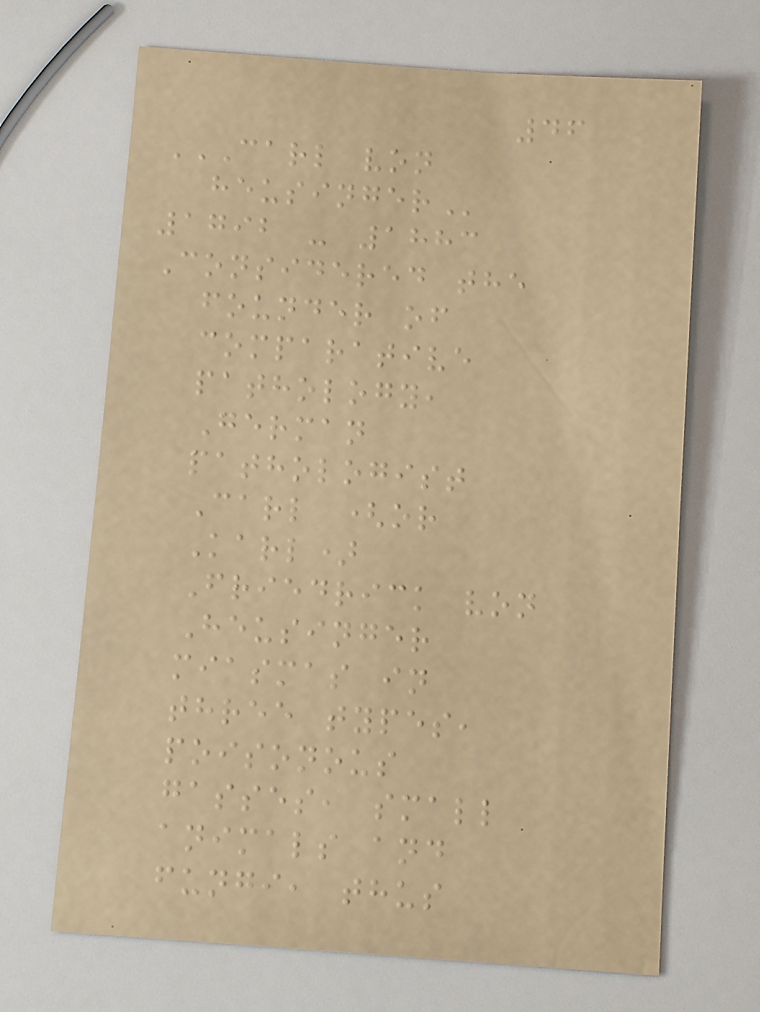46
CARL VON
HEUSINGER
1792 - 1883
Considered the
founder of
comparative
pathology,
German
pathologist
Carl (or
Karl)
Friedrick von
Heusinger
miasmas in
three types,
poisonous
gasses, small
animals and
fungi, thus
